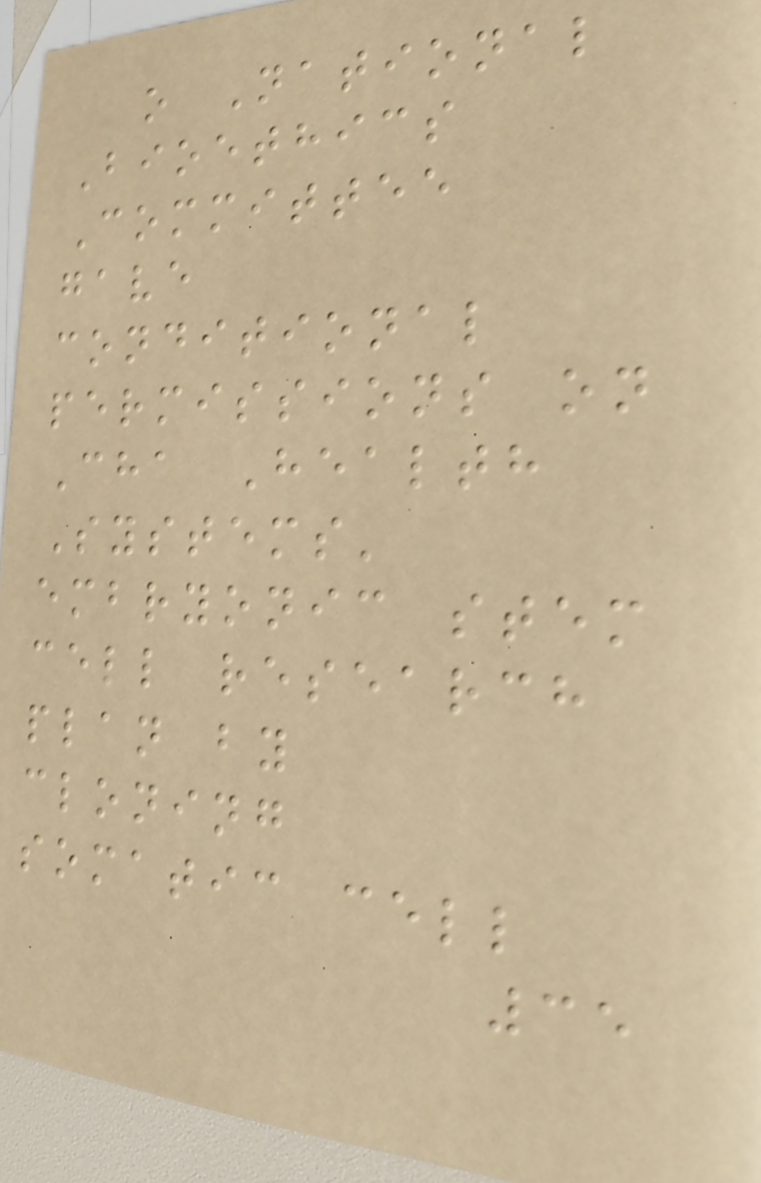o National
Bioethics
Committee
gave
conditional
permissions on
Cha Health
Systems'
embryonic stem
cell research
plan by
cloning
somatic cell
35
